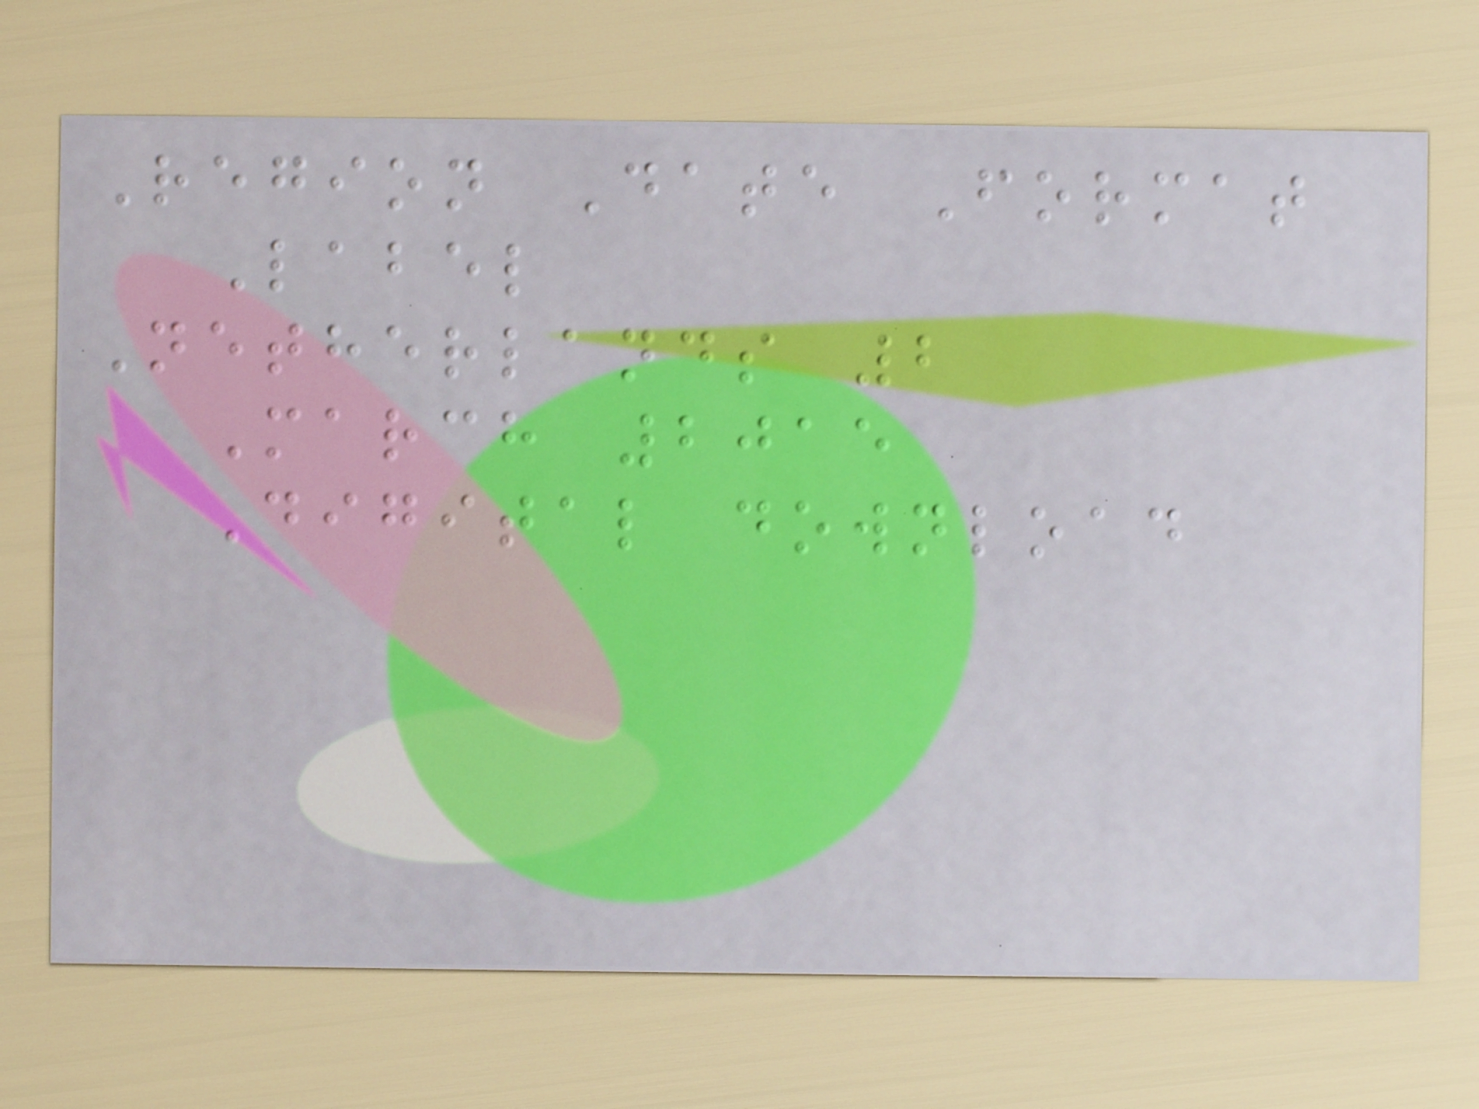Region Date Format
Label
Netherlands 2
March 2015
Digital download
